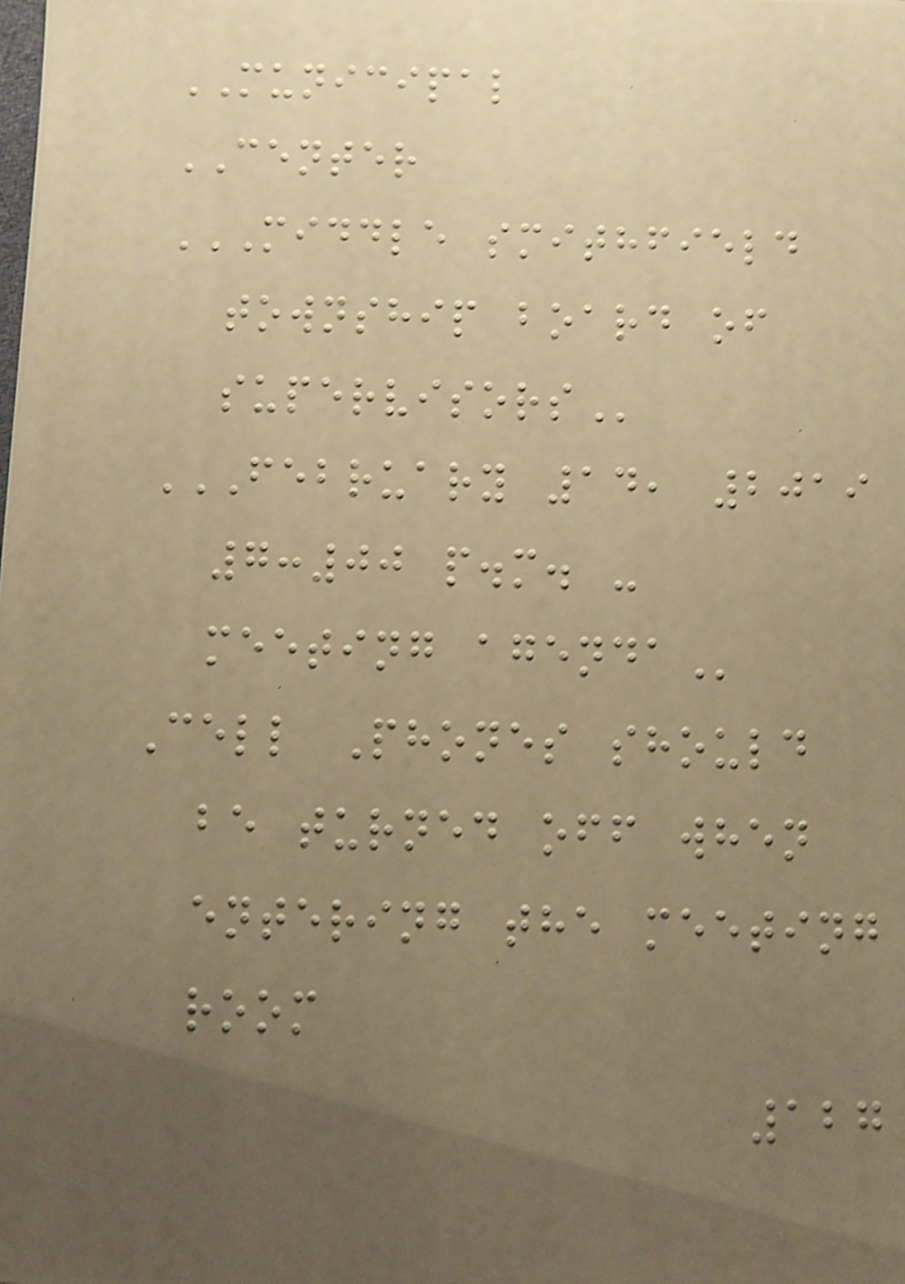MUNICIPAL
CENTER
MIDDLE SMITHFIELD
TOWNSHIP BOARD OF
SUPERVISORS
FEBRUARY 14, 2019
7:00 P.M. -
MEETING AGENDA
Cell Phones should
be turned off when
entering the meeting
room
127
